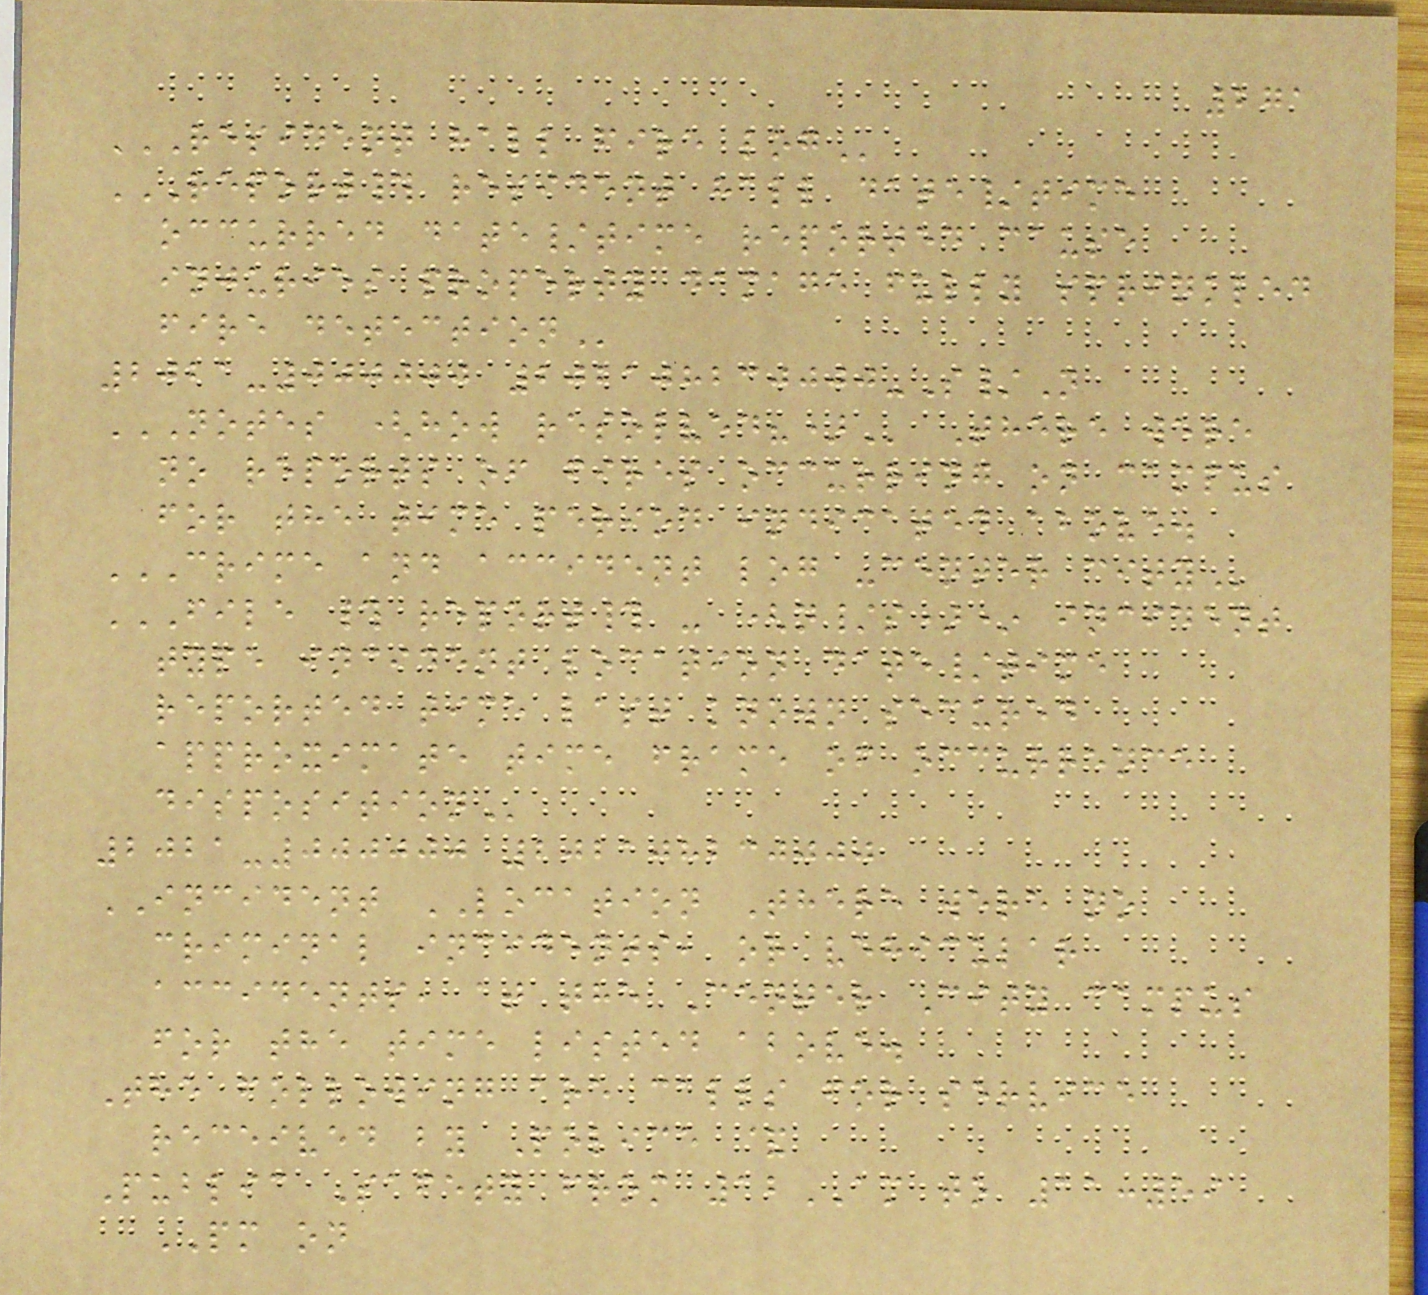271
RESIDENT HALL FIRE LOG
REPORT# RESIDENT HALL DATE/TIME
OCCURRED DATE/TIME REPORTED CAUSE
INJURIES PROPERTY DAMAGE FULLY SPRINKLED
FIRE DETECTION
2021-000000 202108230000-S/N
NOTES (HOW RESOLVED?) There were
no reports of fires occurring on campus
for the time period indicated above.
CRIME AND ACCIDENT LOG -CENTER CITY
FILE # REPORT# - (N/S)* INCIDENT
TYPE INCIDENT LOCATION DATE/TIME
REPORTED TIME LAST KNOWN SECURED
APPROXIMATE TIME FRAME OF OCCURRENCE
DISPOSITION
2021-000000 202108230000
INCIDENT LOCATION There were no
criminal incidents, or vehicular
accidents, at the Center City campus
for the time listed above.
The following are calls for service
received by Police &
Public Safety from 12AM to 11:59
PM on
